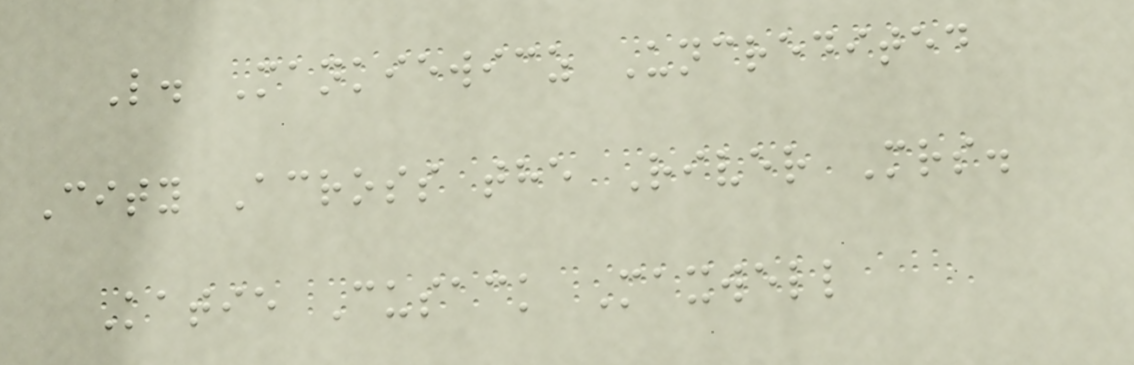L. Mankiewicz Uncredited
City Across the River Mrs.
Katie Cusack Maxwell
